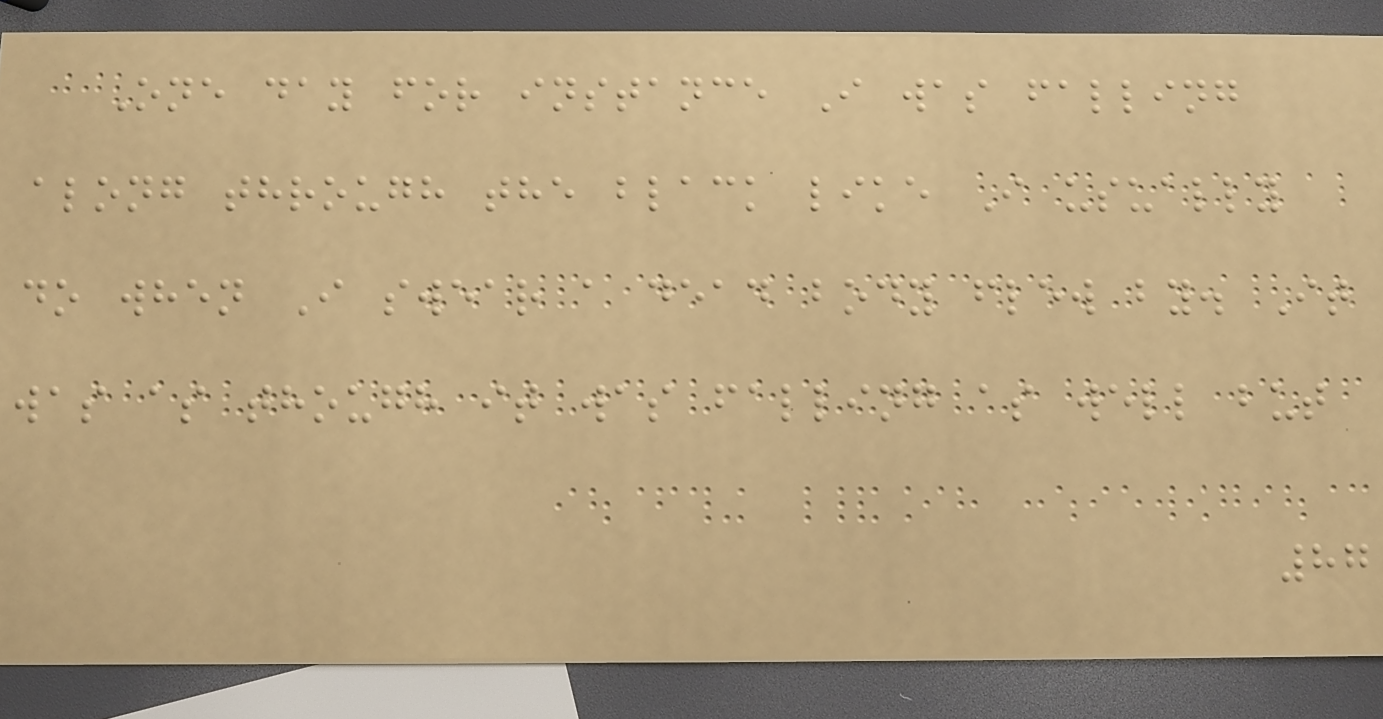One day for instance I was falling
along through the black like I usually
do when I swear a dead body flew by. It
was as though it was falling as well but
87
